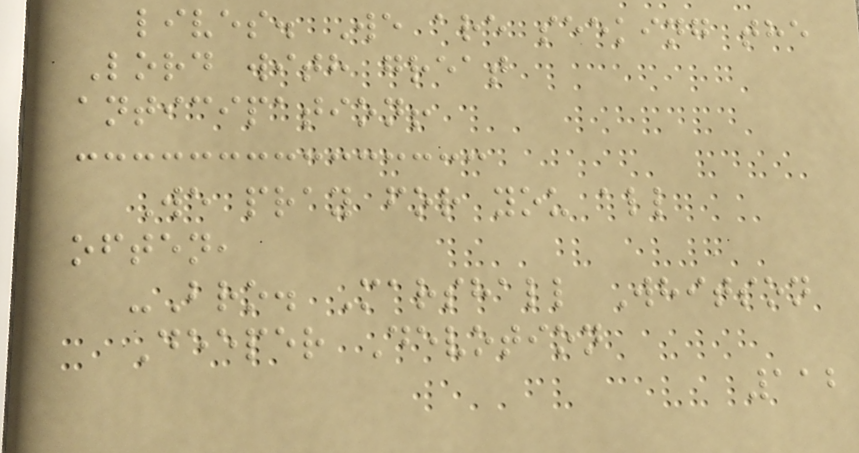lives. We are seeking the
Lord with great
anticipation!
We pray for you all
often,
-Bro. Marshall Whitson
Deeper Devotion
112
